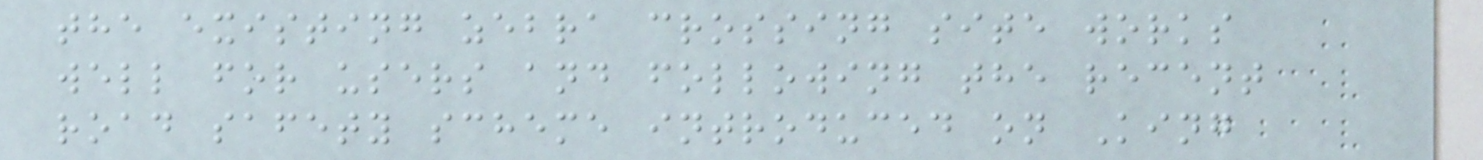the existing zebra crossing site works
well for users and following the recent
road safety scheme introduced on King
